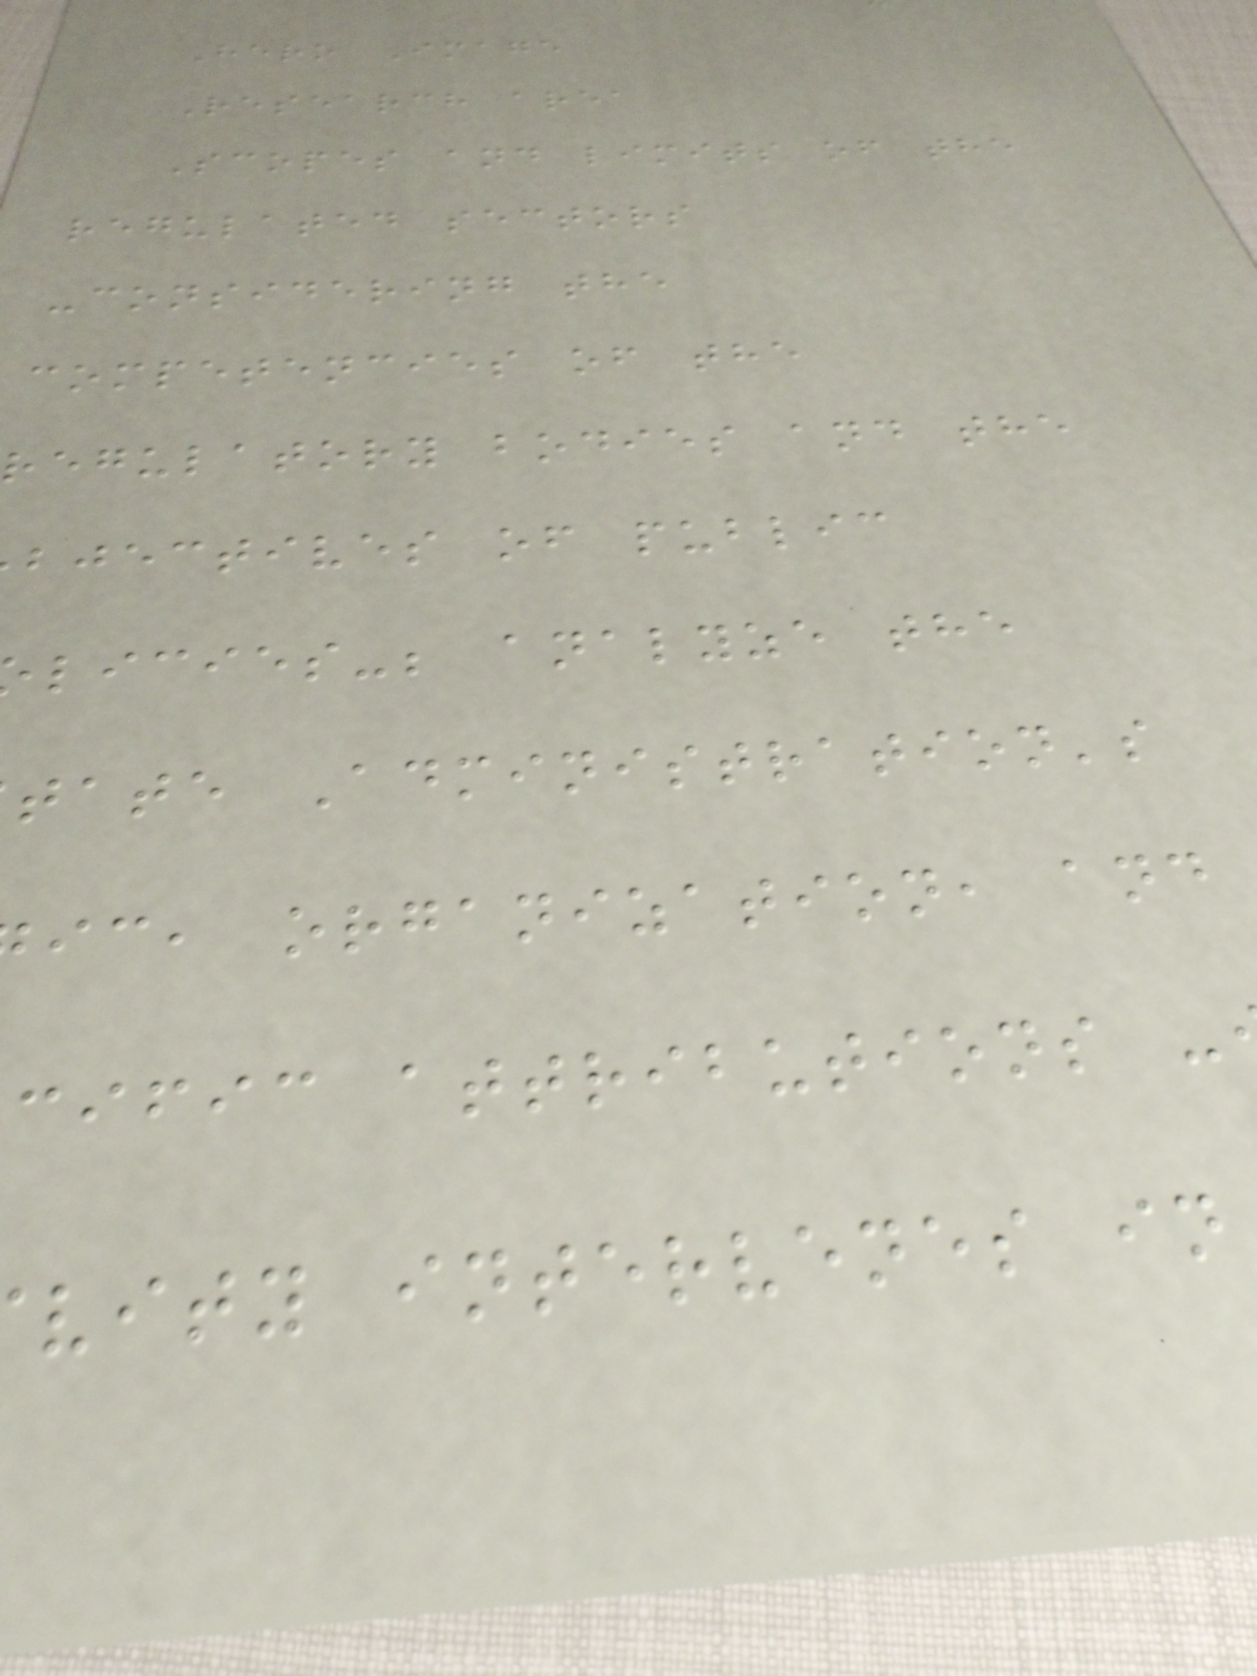Hero Image
Research area
Scopes and limits of the
regulated sectors
-considering the
competencies of the
regulatory bodies and the
bjectives of public
licies-; analyze the
tate Administration's
ic, organization, and
cific attributions -
vity intervenes in
